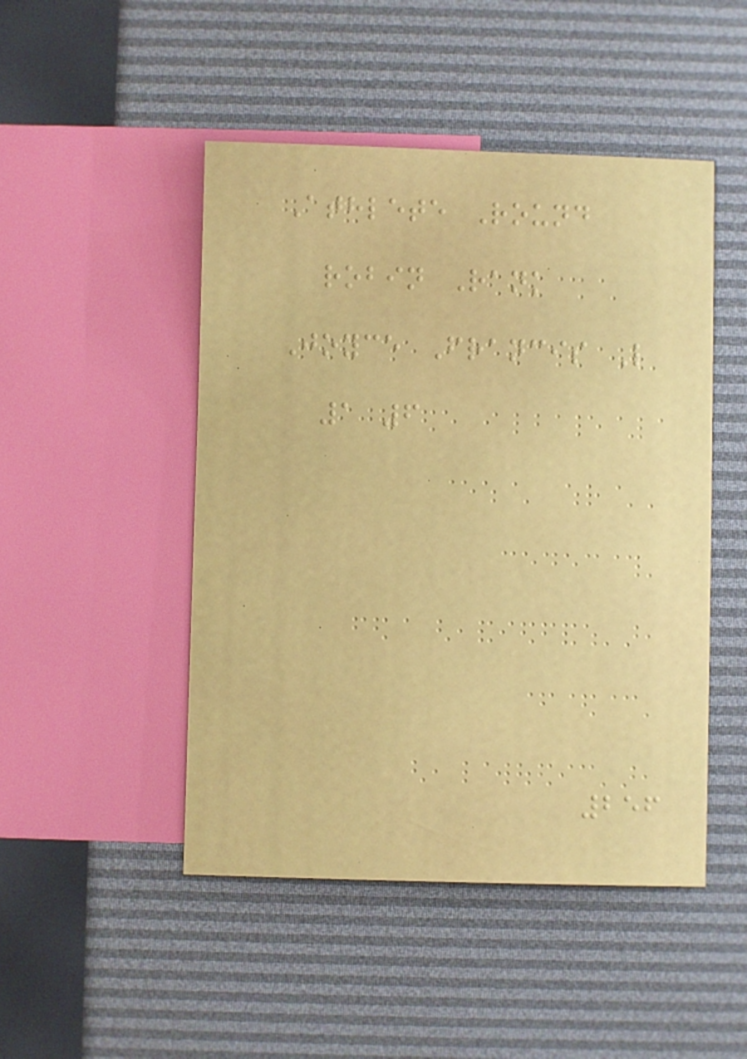Athlete Round
robin Rank
Joyce Francis L
1 6
256
